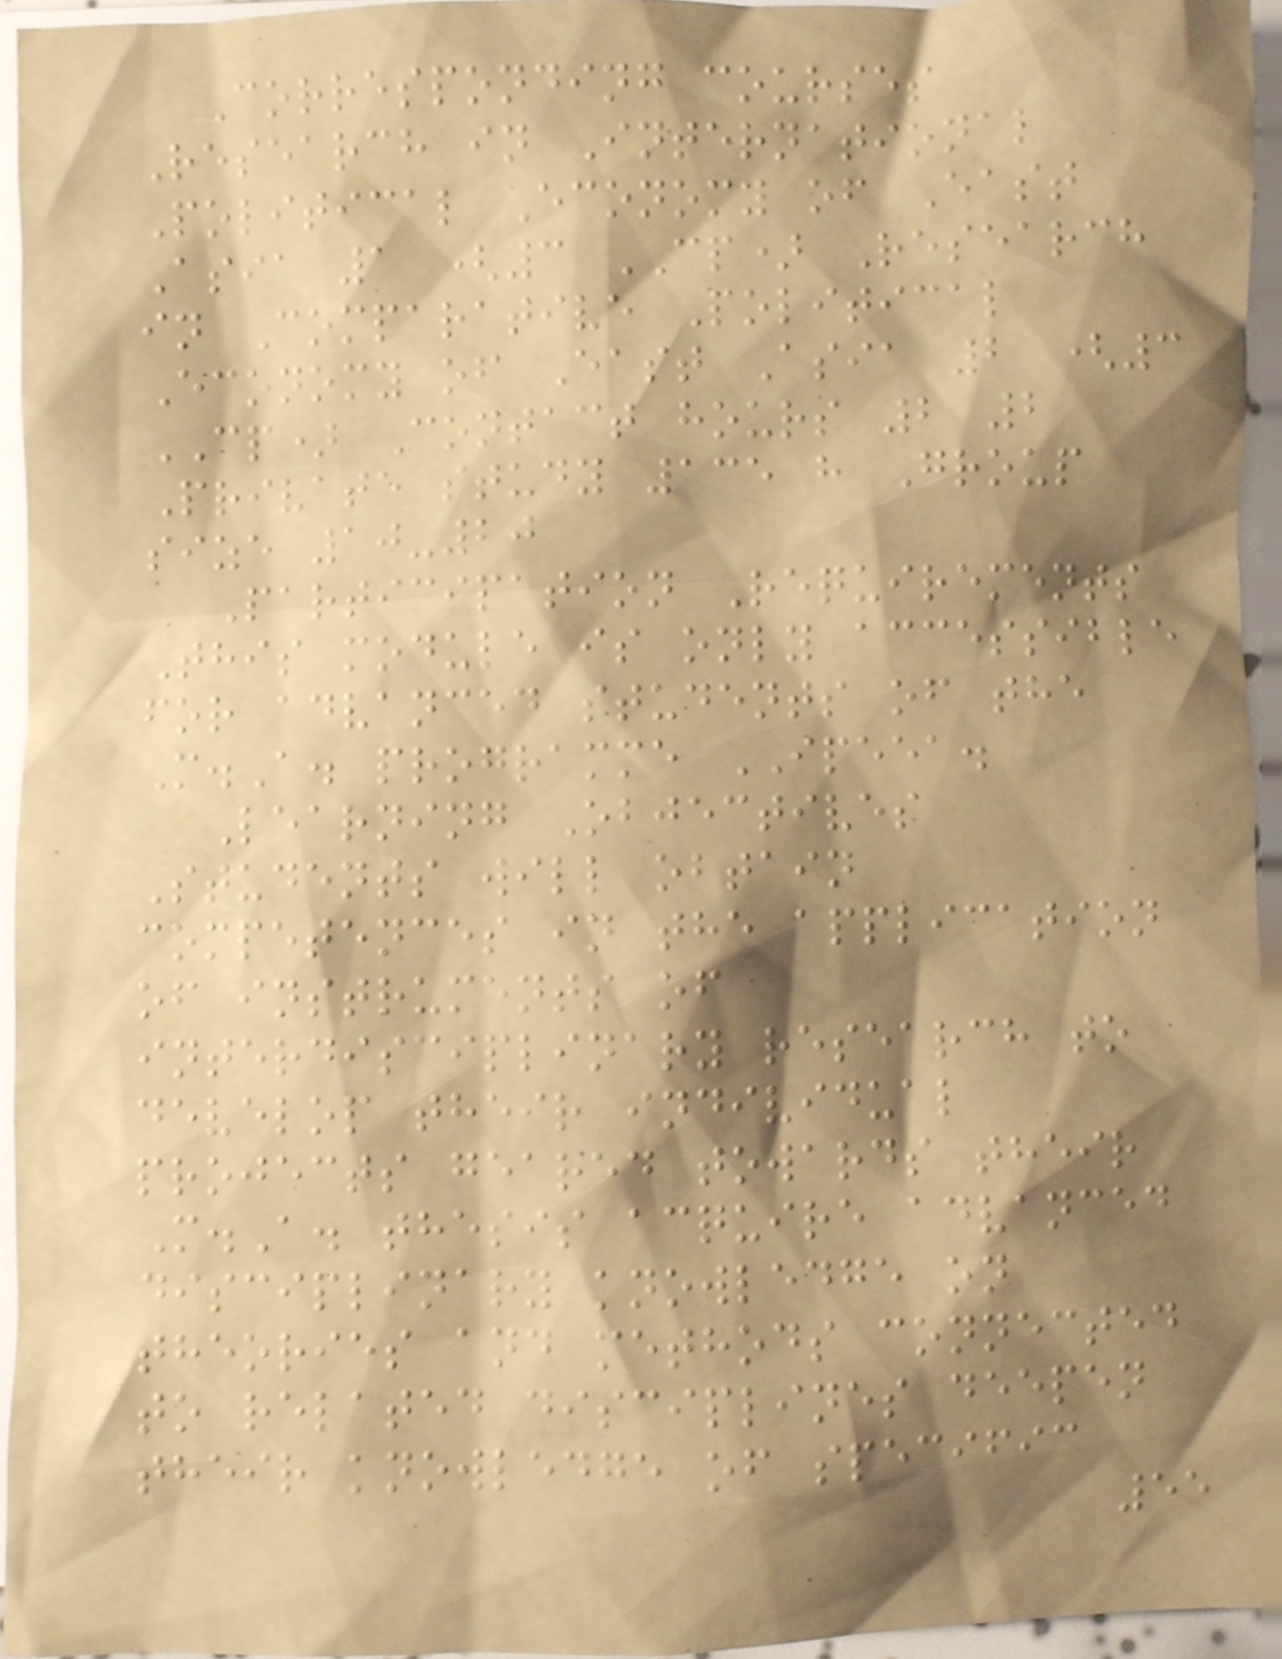Corresponding courses
Research in International
Political Economy of East
Asia 1 (3 CP) Research
in Comparative Political
Economy of East Asia 2 (3
CP) Contact hours 2 2
Private study 135 h Group
size 10-20
Participation Requirements
This module is only accessible
for advanced students of the
M.A. programme IPEEA.
Learning Objectives
Students will obtain
competences in the application
of instruments of
interdisciplinary research to
develop their individual
projects geared towards their
M.A. thesis acquire advanced
disciplinary knowledge on
theories and methods connected
to related disciplines deepen
their knowledge of specific
55
